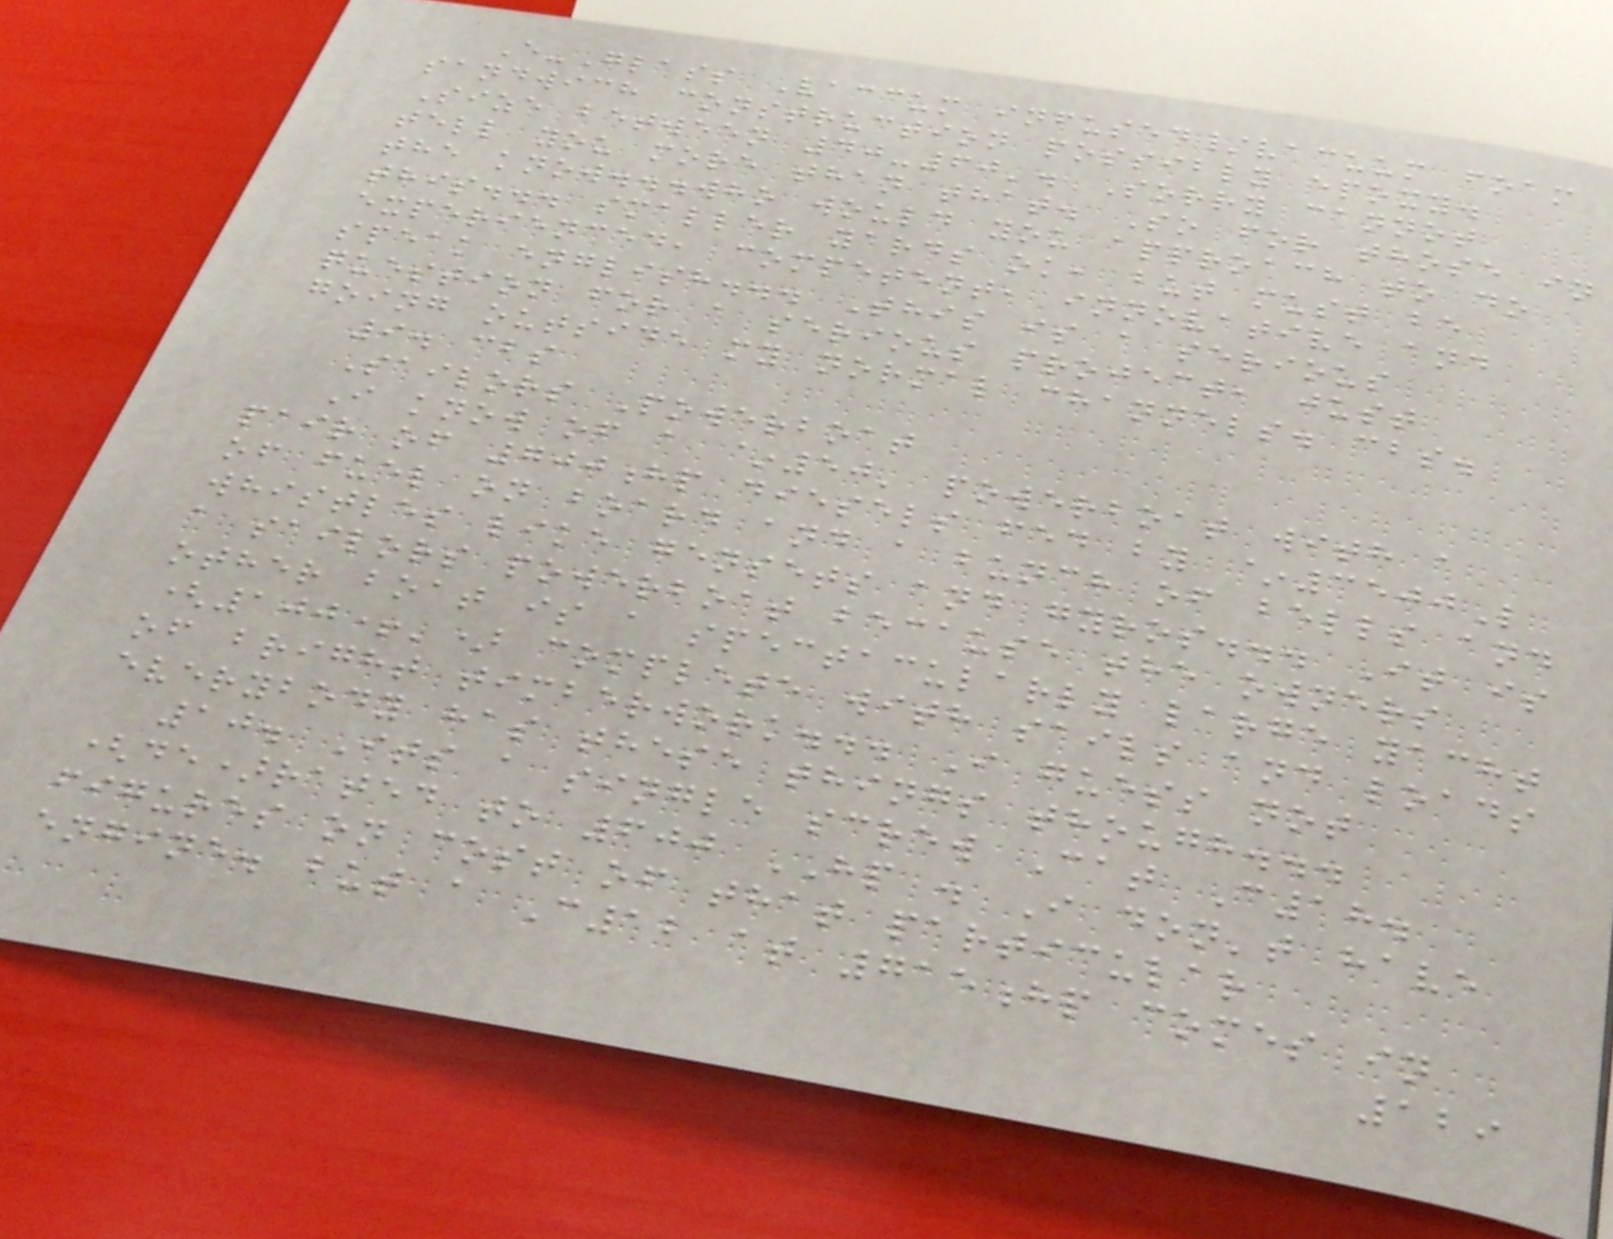E-Glass Vaccum infused/vacuum foam
sandwich construction possibly epoxy.
Size between 40-60'. Sorry cannot
tell you more than that. So for those in
the know...who would you approach to do
this... smaller yards ok, but must be
experienced, competent, innovative and
speak english... This is a serious
question for a serious project, just
going outside my normal channels. cbs.
9. cbs
Sailors Powerboat
I know of a ~50' powerboat with a
pair of 700hp diesels fed by ~3500L
of fuel on board and a bunch of bells and
whistles like gensets and gyros... It is
a sailors powerboat because the owners
other boat is a spectacularly large yacht
(100+') complete with sails and loads
of bright timberwork... I guess not
everybody has these things though...
10. Its a single screw Cat C18.
(de)rated to 600 HP . I don't have
figures on cost of that particular
engine. but a C12 at 715hp comes in
129
